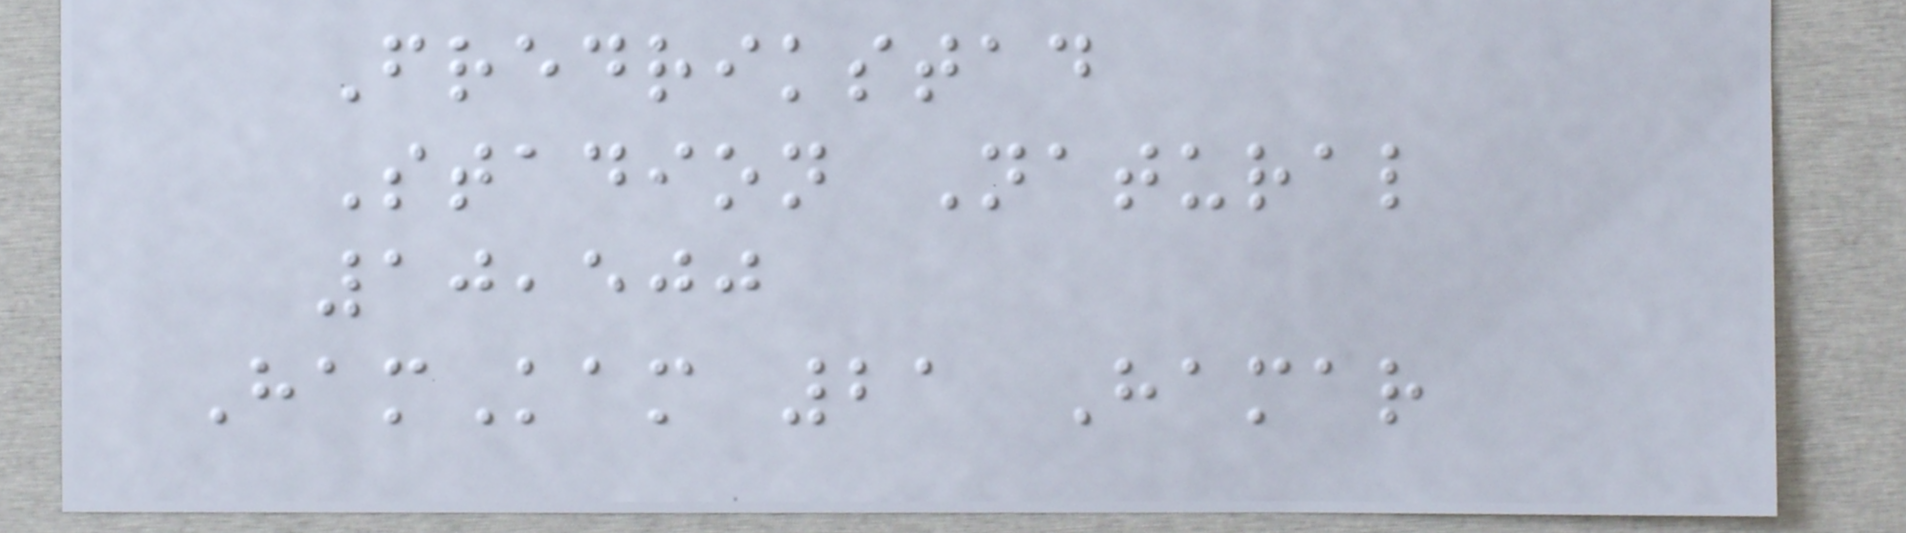Fredrikstad
Stadion Natural
10,500
HamKam 21 Hamar
